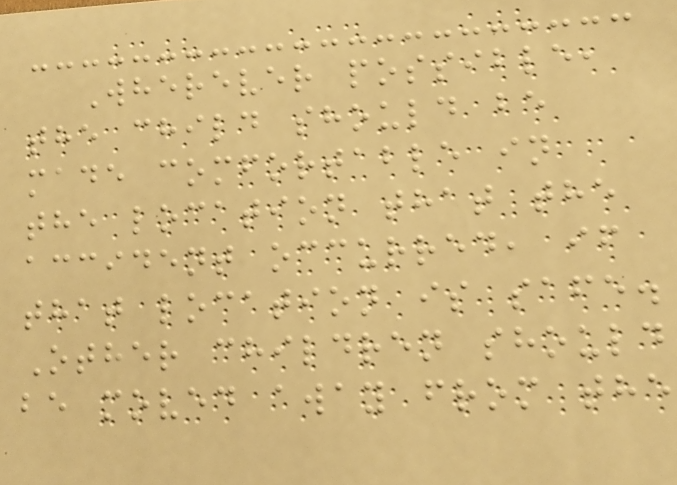Wherever possible,
the child should be
made comfortable in
the location that the
accident occurred, if
that location is safe.
Other children should
be moved away from the
